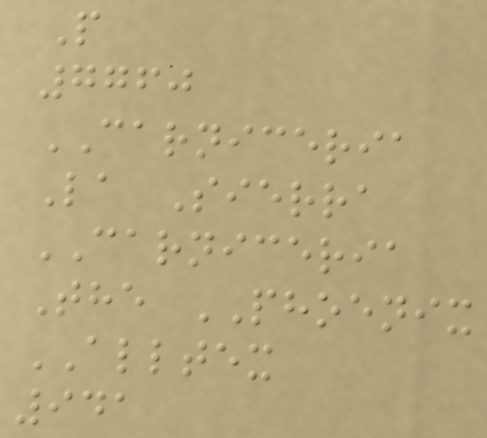P
7760
CARNICERIA
La Sierra
CARNICERIA
The PHOENIX
ALLTEX
941
